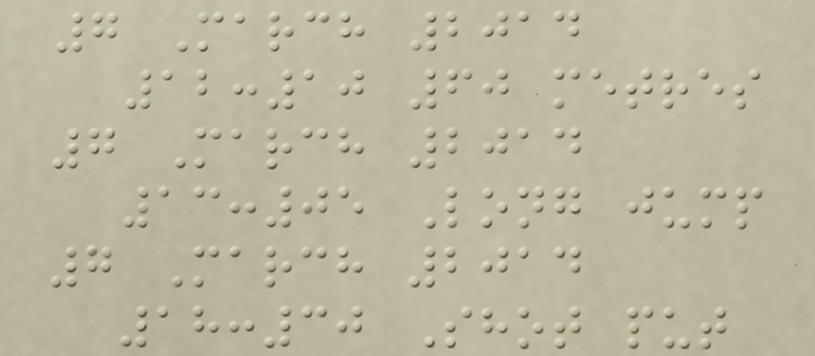7 March 2014
12:10 60 metres
7 March 2014
13:05 Long jump
7 March 2014
18:30 Shot put
